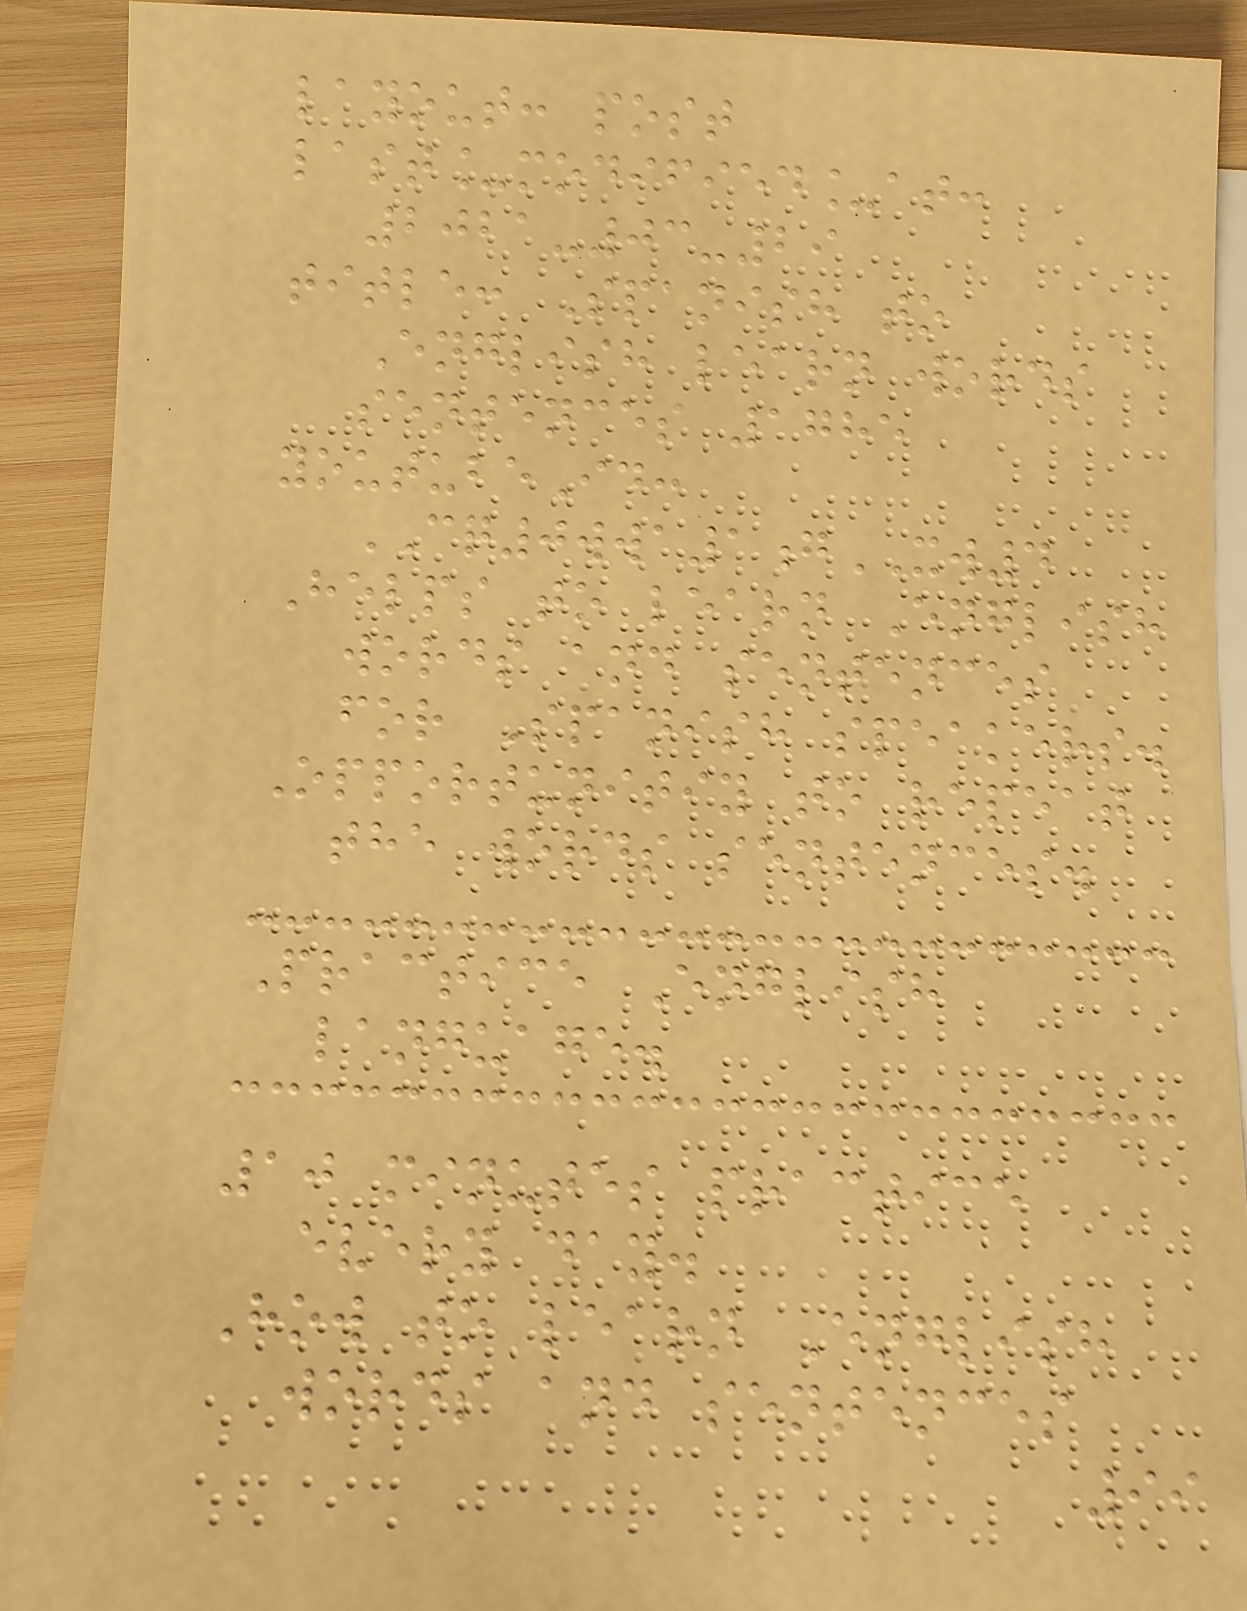layout: post
last_modified_at:
2021-03-29
title: Spanish to
English learn words
sentences 1785
youtubeId:
CQ0wwa1gXW4
Helps to learn English
words and sentences
for Spanish speakers.
Opportunitiy to repeat
the words sentences.
Practice English
language.
10 minutes practice
every day.
How to learn English
words and sentences
99
